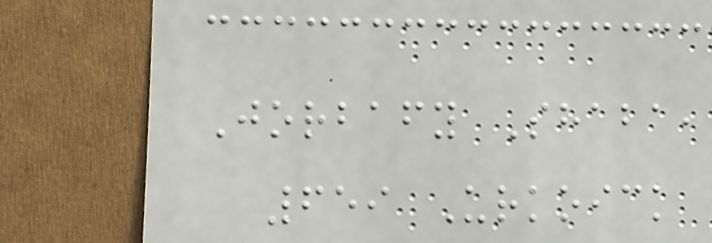Jorbafy Shaba,
659 Urkoick
